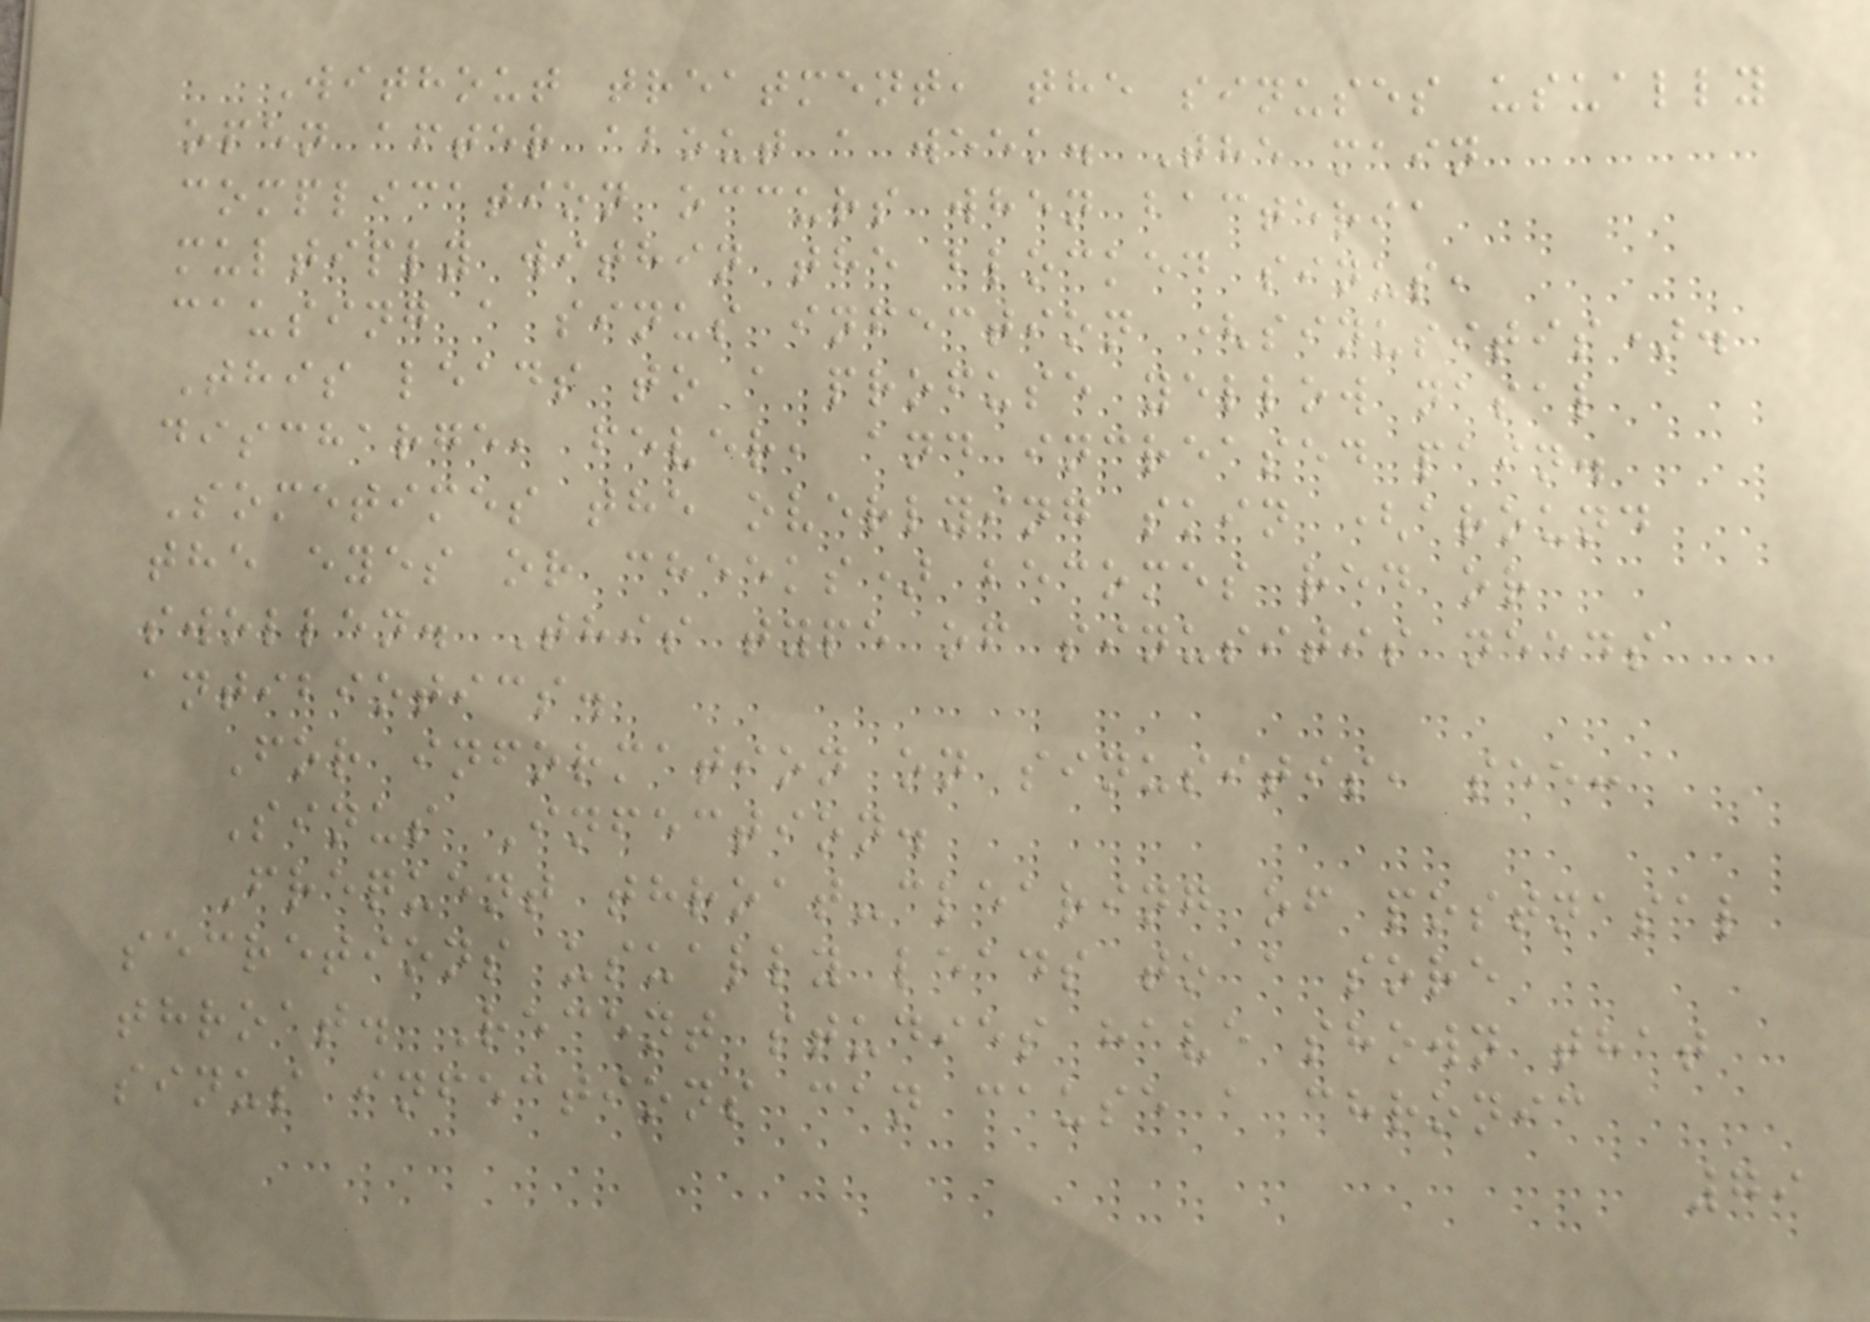Without treatment, the sinuses usually
open after about a week. The main
complication occurs when bacteria
multiply within the blocked sinus,
causing a sinus infection (sinusitis).
This leads to a profuse yellow nasal
discharge, fever, and increased pain.
Sometimes the overlying skin (around
the eyes or cheeks) becomes red or
swollen. This type of sinusitis needs
antibiotics.
For information on sinusitis, see:
Sinus Infection.
Frequent throat-clearing of postnasal
secretions usually leads to a sore
throat. Recent studies have shown that
sinus infections can cause a chronic
79
